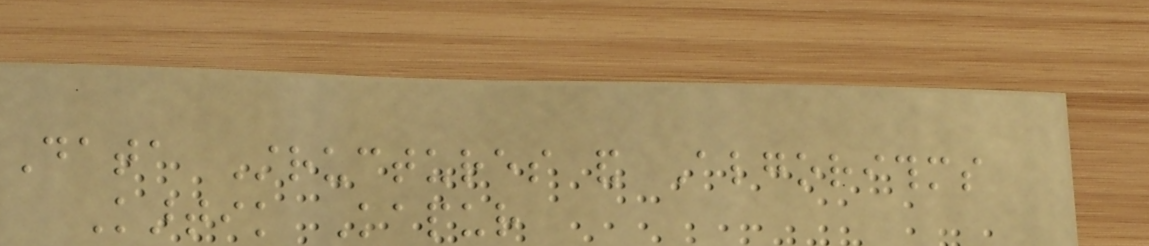Data Structures and Algorithms
Kartik Kapur
